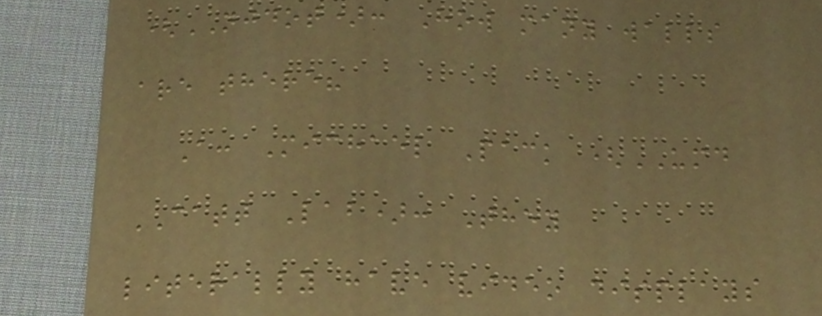(NJDOT): How many walls
are there?
A: Michael Pack (UMD
CATT Lab): They
literally have video displays
